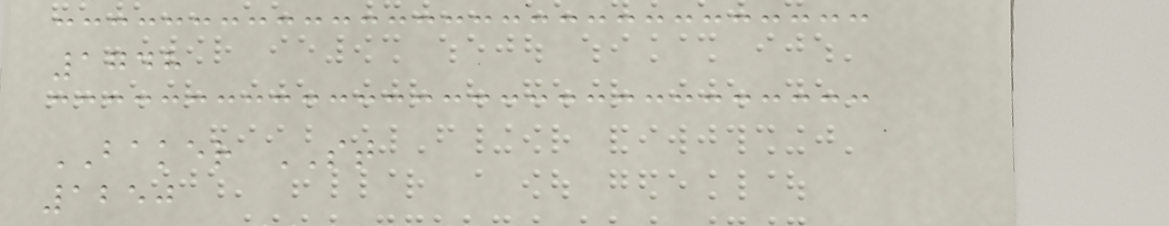1748
BAKER ST
1250
